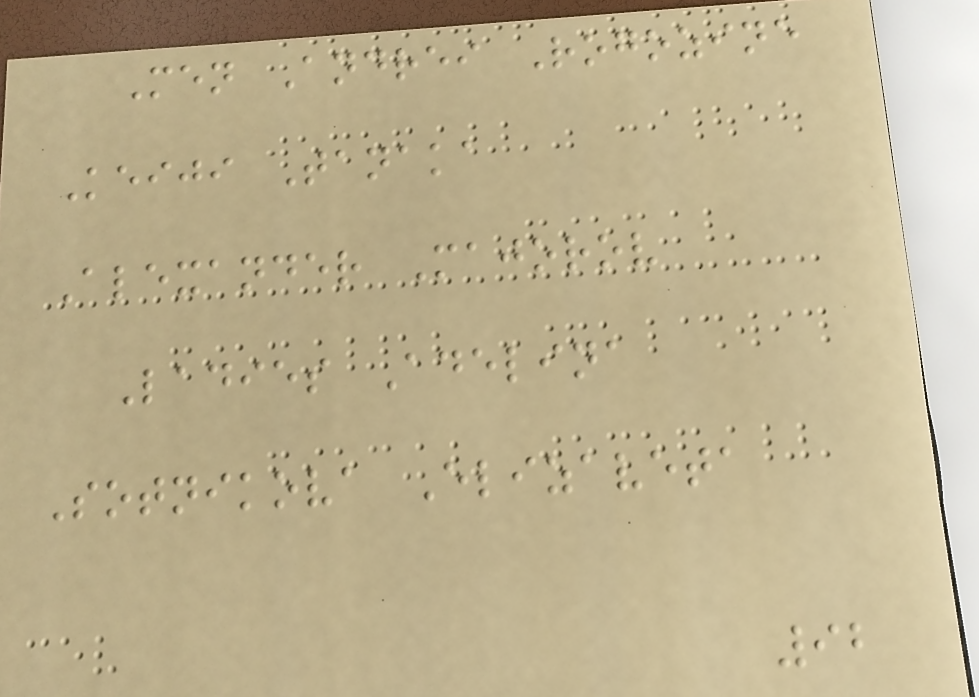Men Andrei Rogozine
Keiji Tanaka
Alexander Majorov
Ladies Adelina
Sotnikova Elizaveta
92
